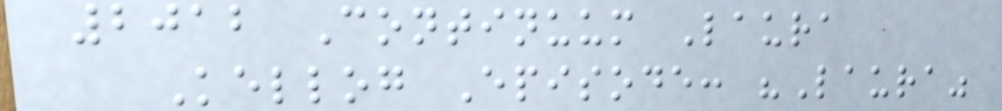2012 Continuum Laura
Kellog Episode: "Laura"
